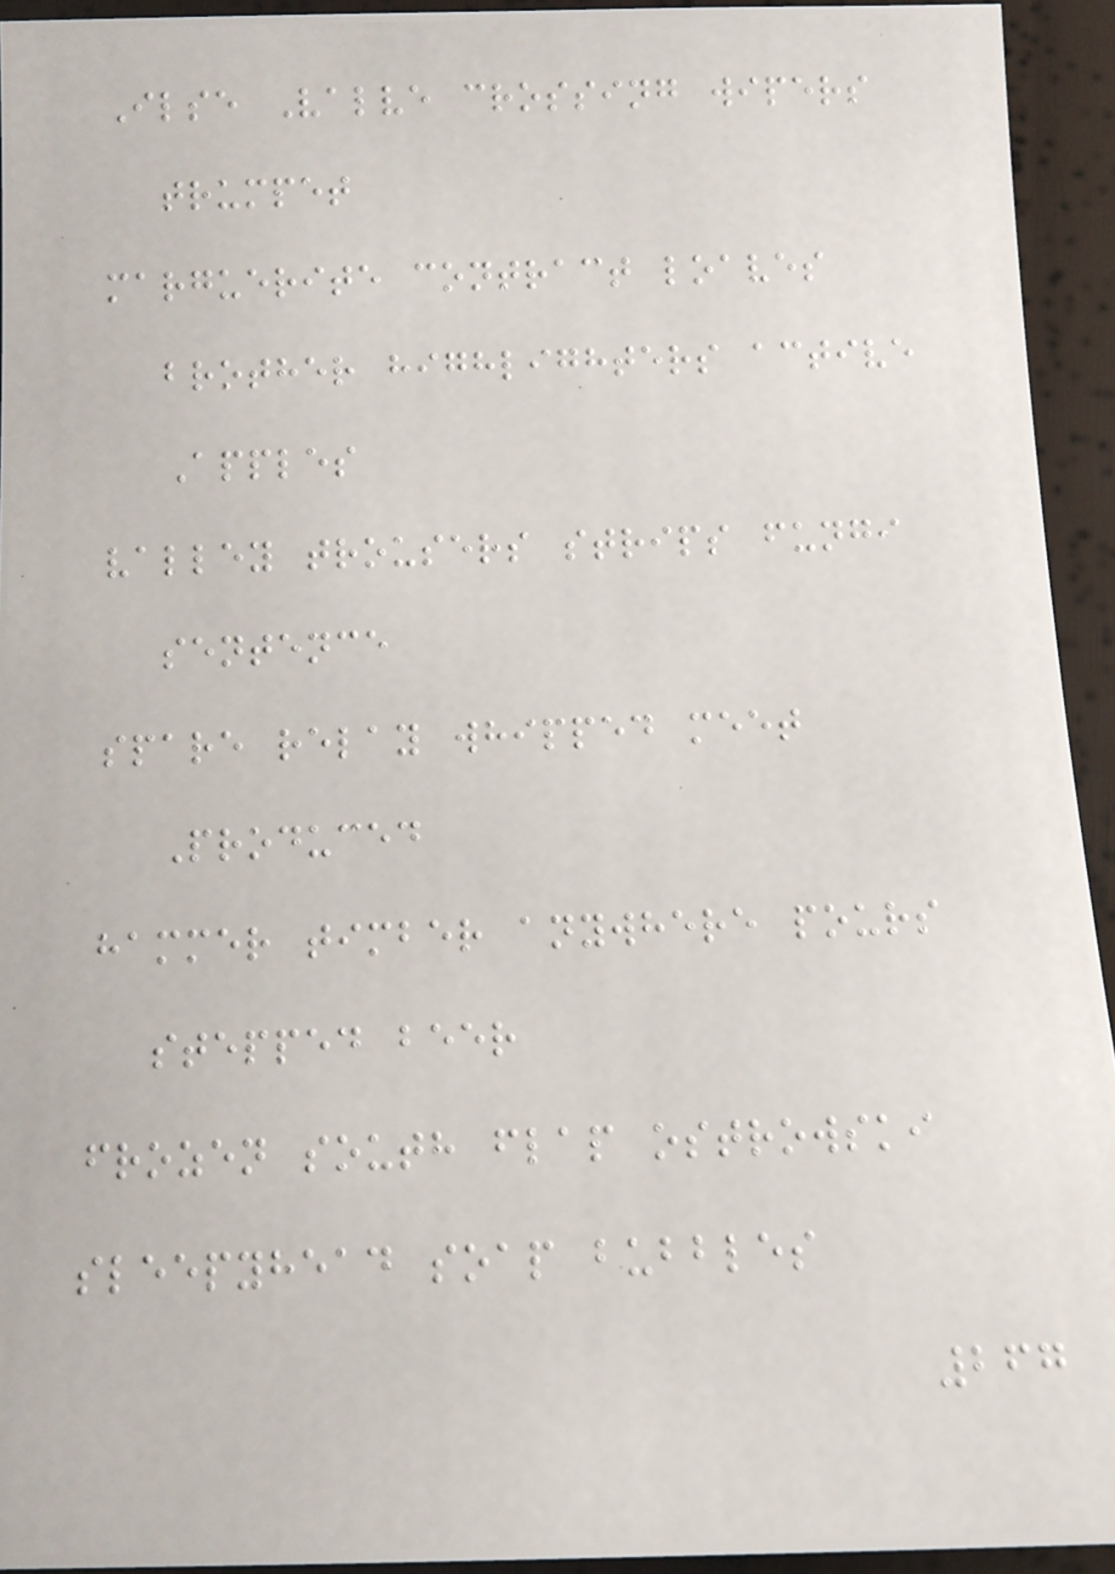Ilse Valve crossing wipers
trumpet
marguerite contract loaves
brother highlighters active
Apples
valley trousers strips fungi
sentence
spare relay whipped meet
Produced
hammer timber anywhere pours
stepped beer
frozen south flap ostrowski
sleepyhead soap bubbles
267
